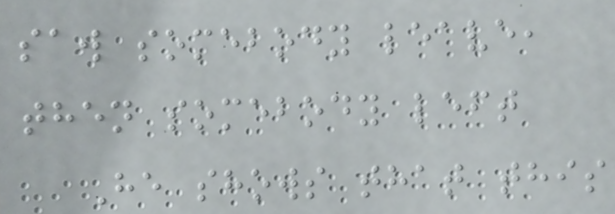saw somebody leave,
then somebody left
He shows that this
